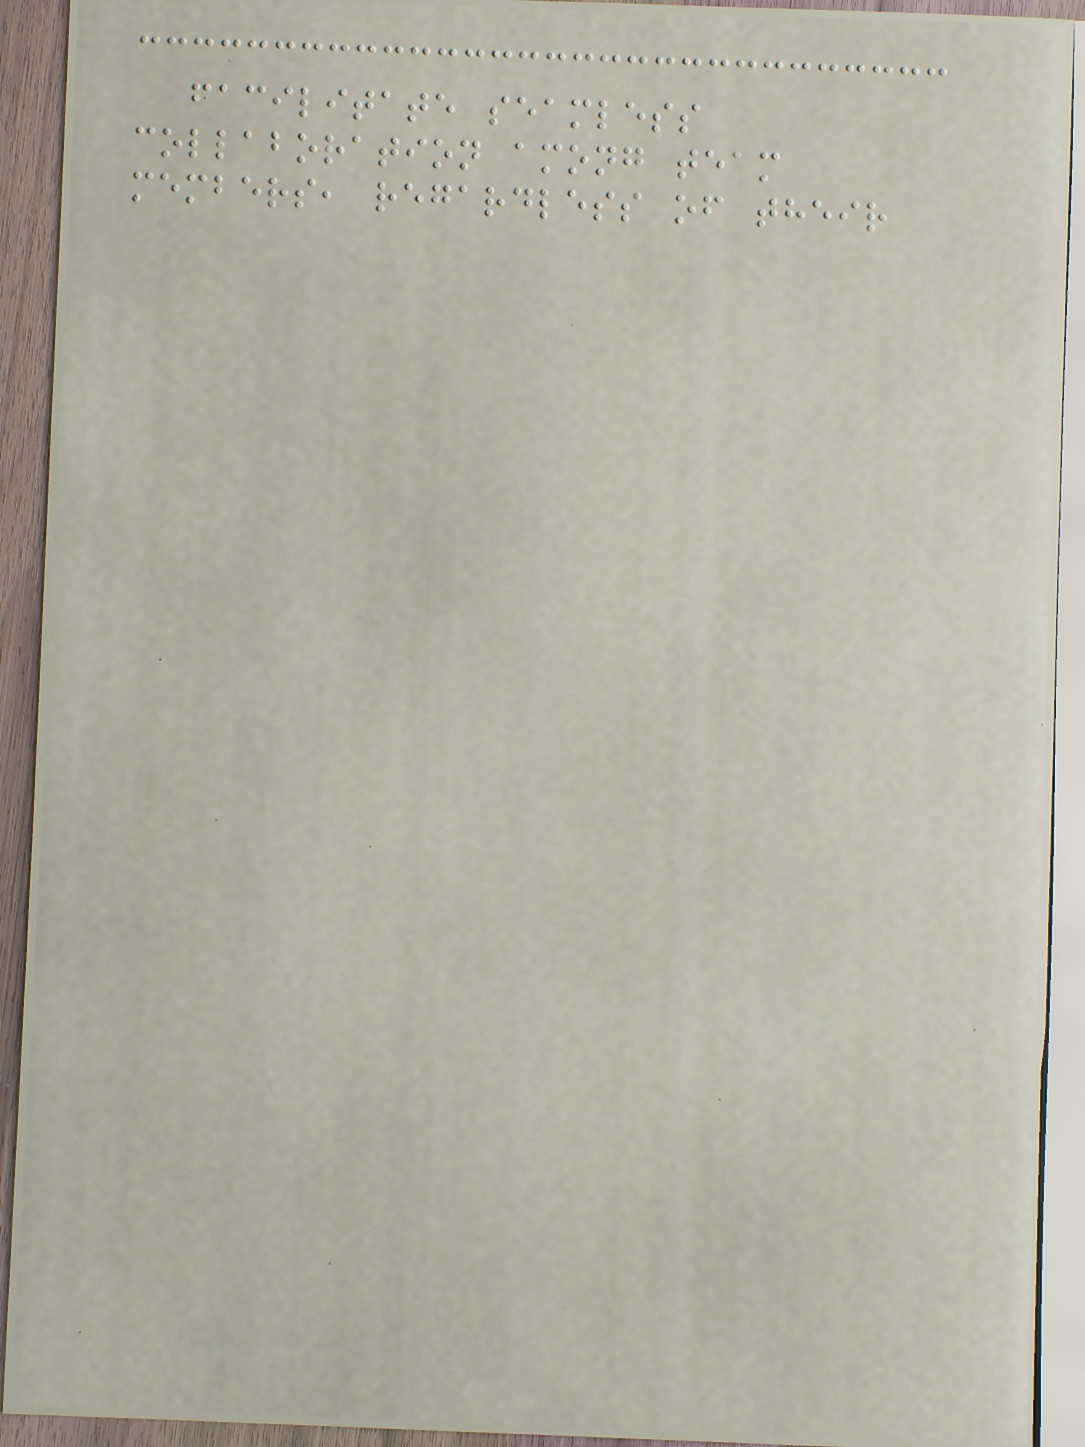facilitate seamless
collaboration among team
members, regardless of their
